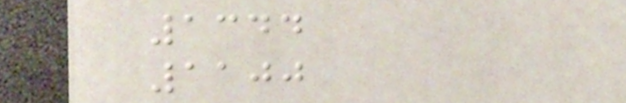1344
1100
